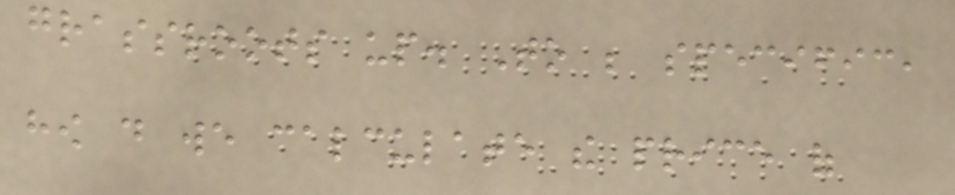grassroots up. To be specific,
how do we calculate the price of
